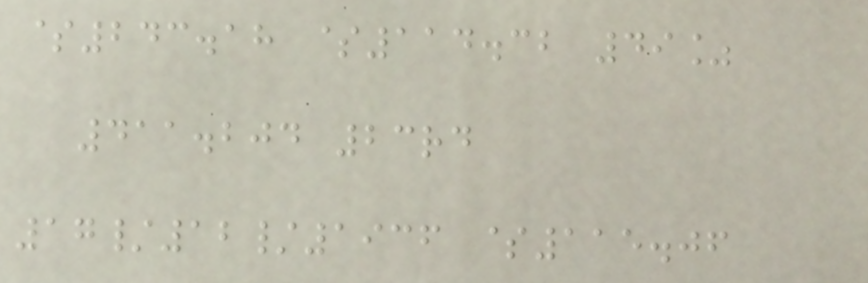$243.18 $114.32 49%
411.204 23rd
17/12/1936 $115.06
